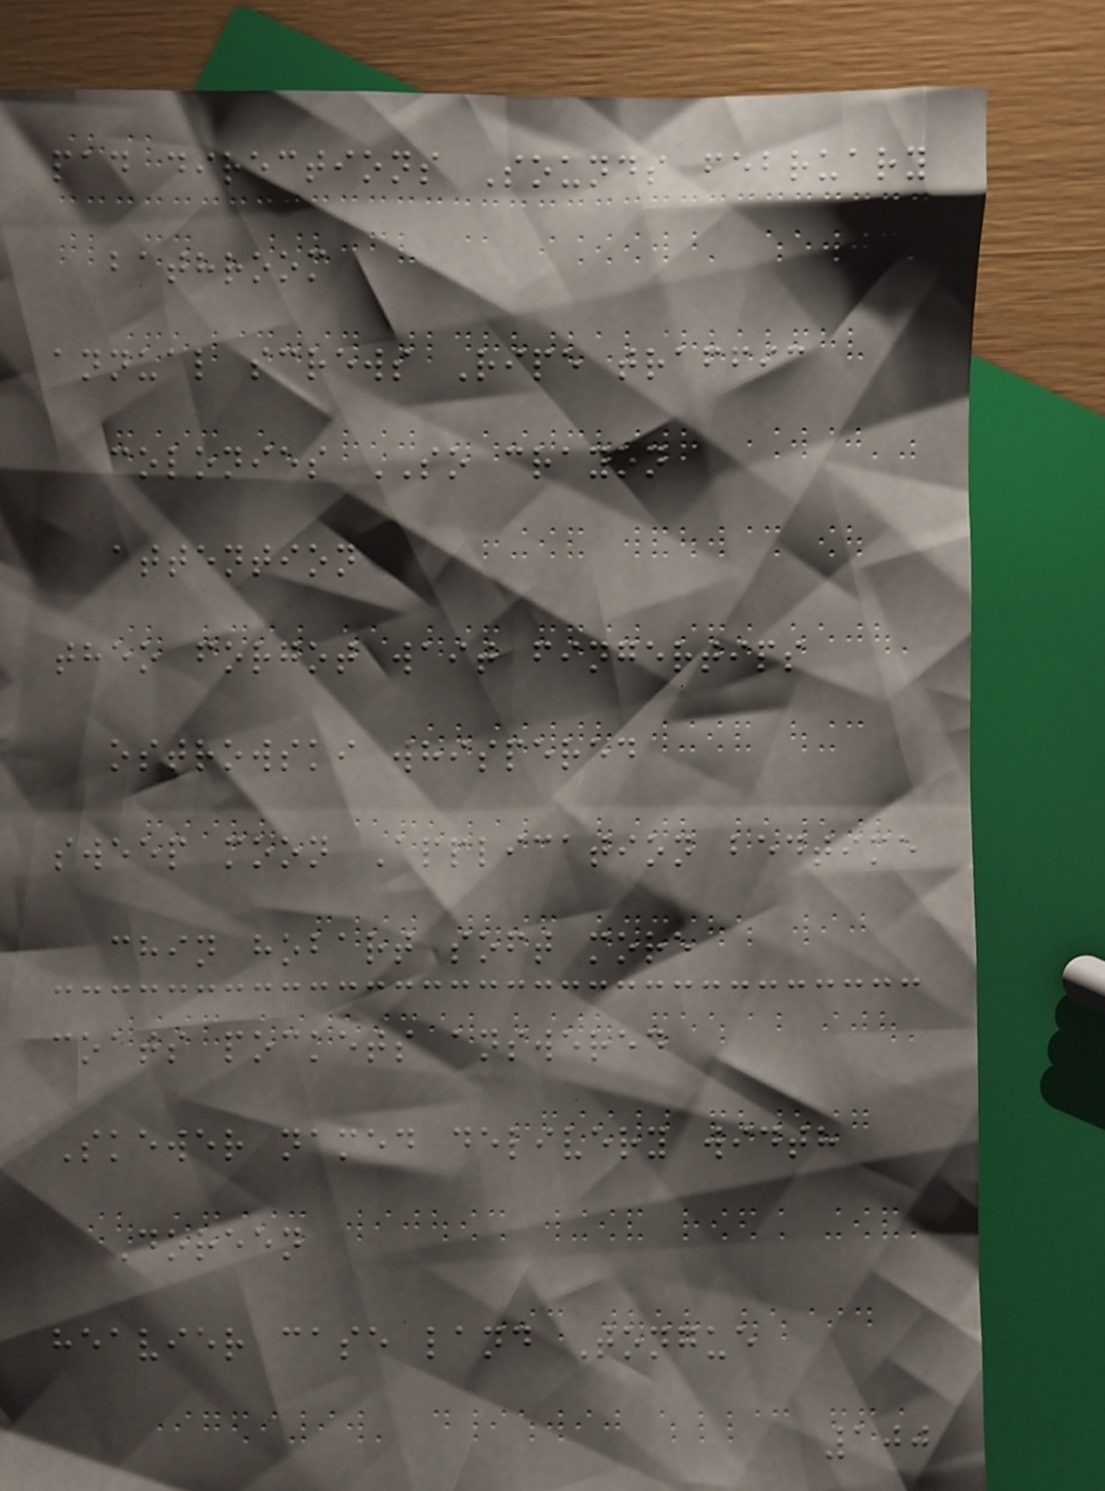pad directions Sounds february
bathroom
annual screws Ripe traffic
colonies SO crayon
attention
theo forgot wait fingertips
ostrowski whispered
sweep moon Application bedtime
chin hobart soft more
coats pockets answered
Skewer named delivery width
Doreen
heavier case land Tongue
100
